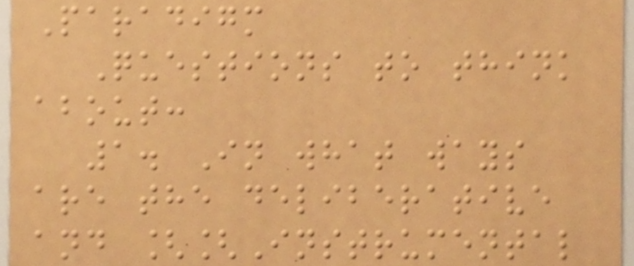Paradigm
Questions to think
about:
1. In what ways
are the deliberative
and [[Instrumental
